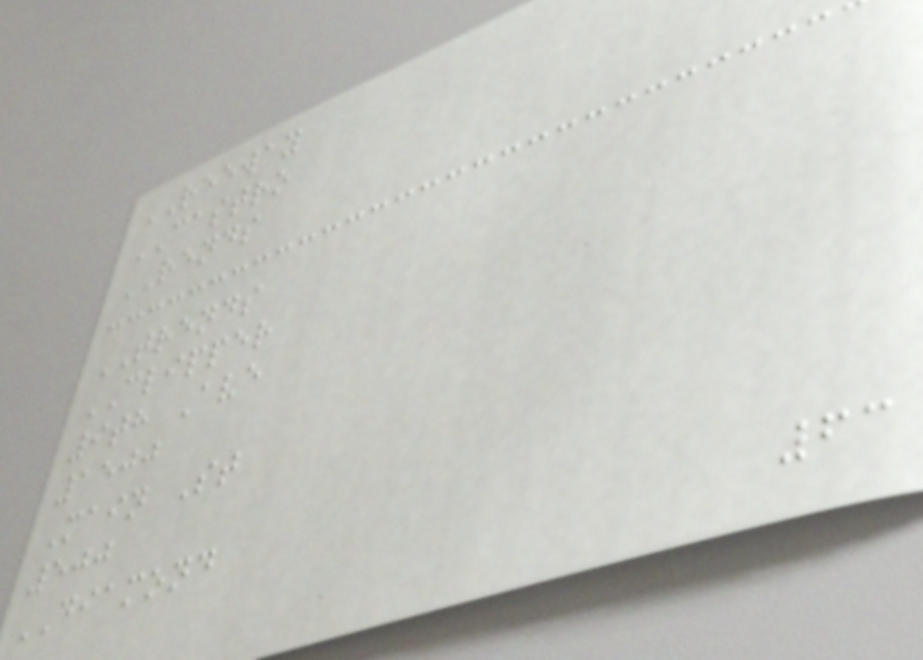REEWAY
CASTRO
RENDS
TRENDS
CLIPPER
9th Ave
1500
Main St
500
DIAMOND
63
